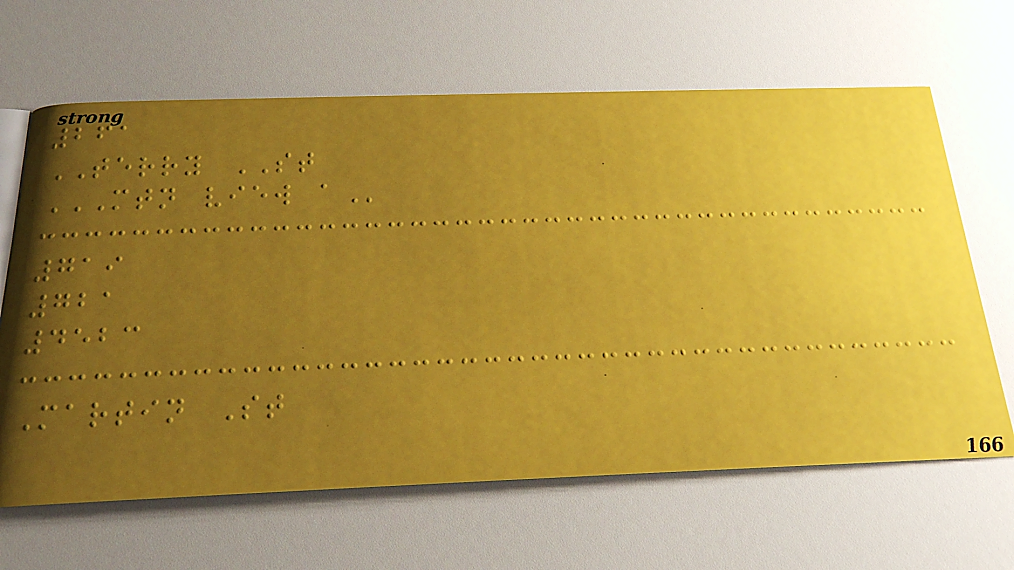261
TERRY ST
MTN VIEW A
719
721
4523
Martin St
